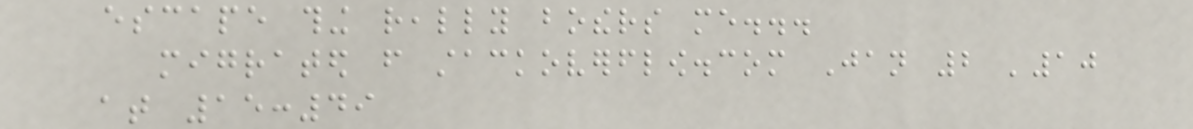escape thing really bothers me...
migrated from stackoverflow.com Jan 2 '10
at 15:49
